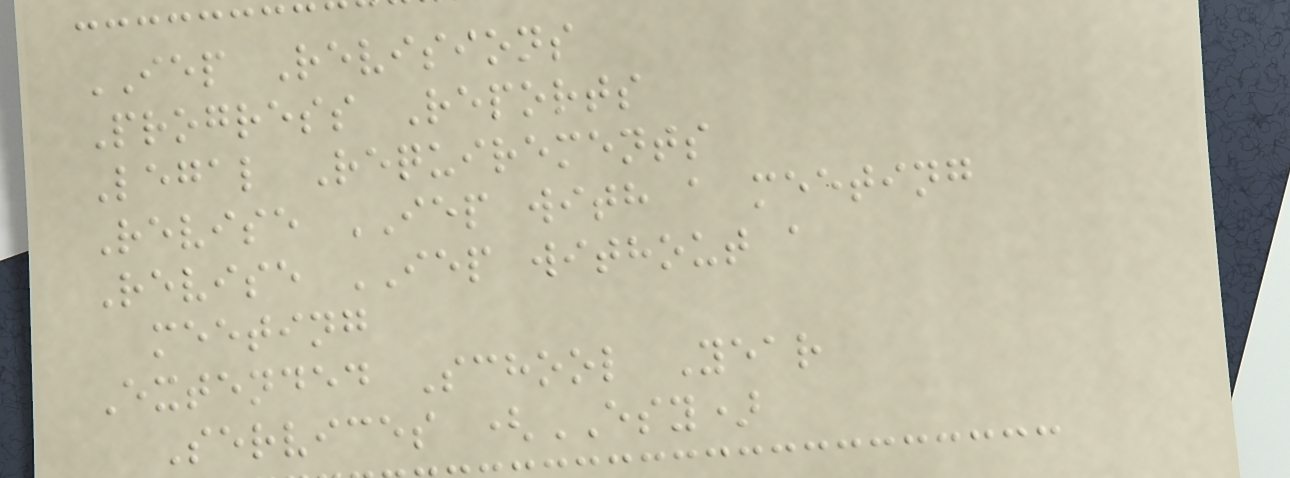IEP Revisions
Progress Reports
Legal Requirements
Revise IEP with a meeting
Revise IEP without a
meeting
Extended School Year
Services (ESY)
